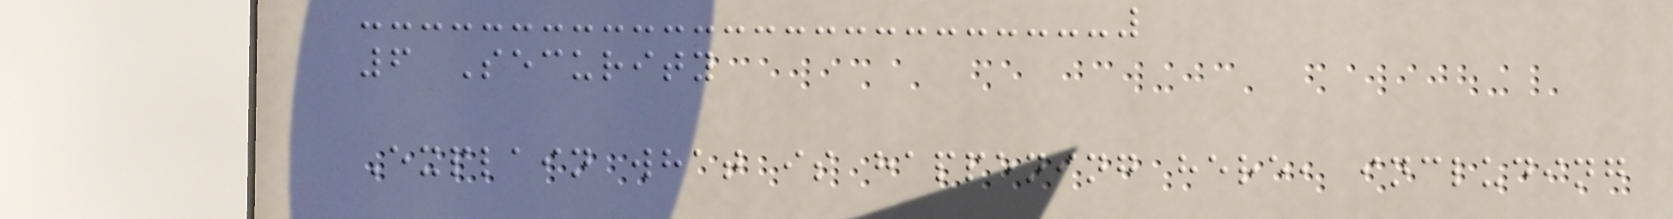6 Security
Explain what is happening here, including
